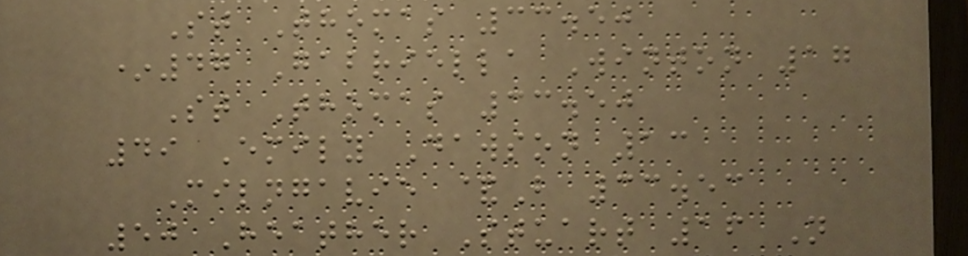St Thomas 33.50
*47 Gabriella Winton 17
St Thomas 33.50
49 Emily Dawson 13
Milngavie &B 33.53
50 Heather Stuart 16 N
